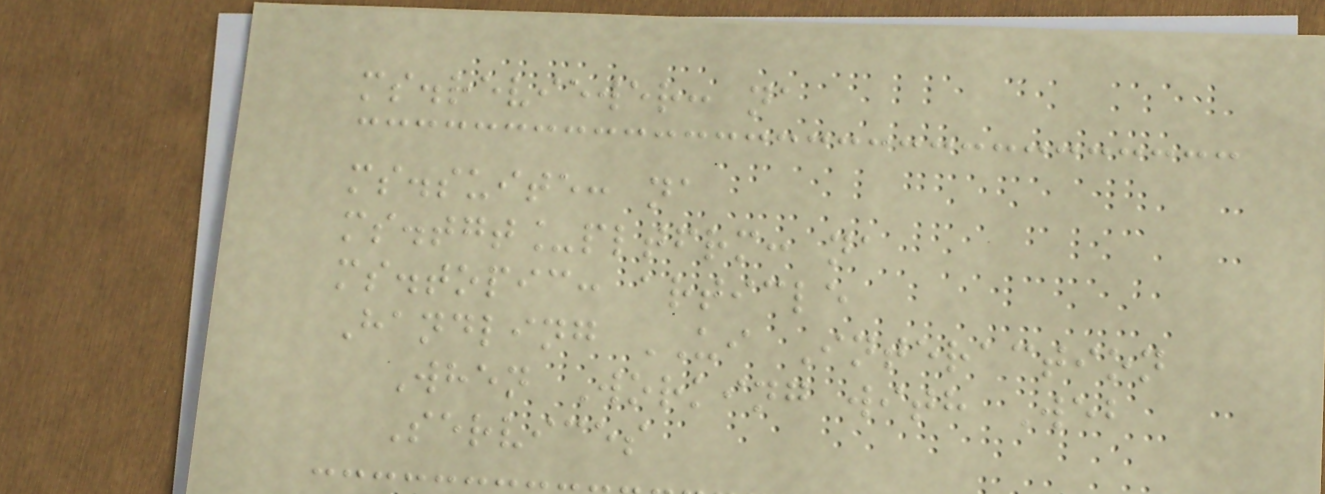ms.reviewer: na
ms.suite: na
ms.tgt_pltfrm: na
ms.topic: article
Handling UI Interaction
When Working with Web
Services
